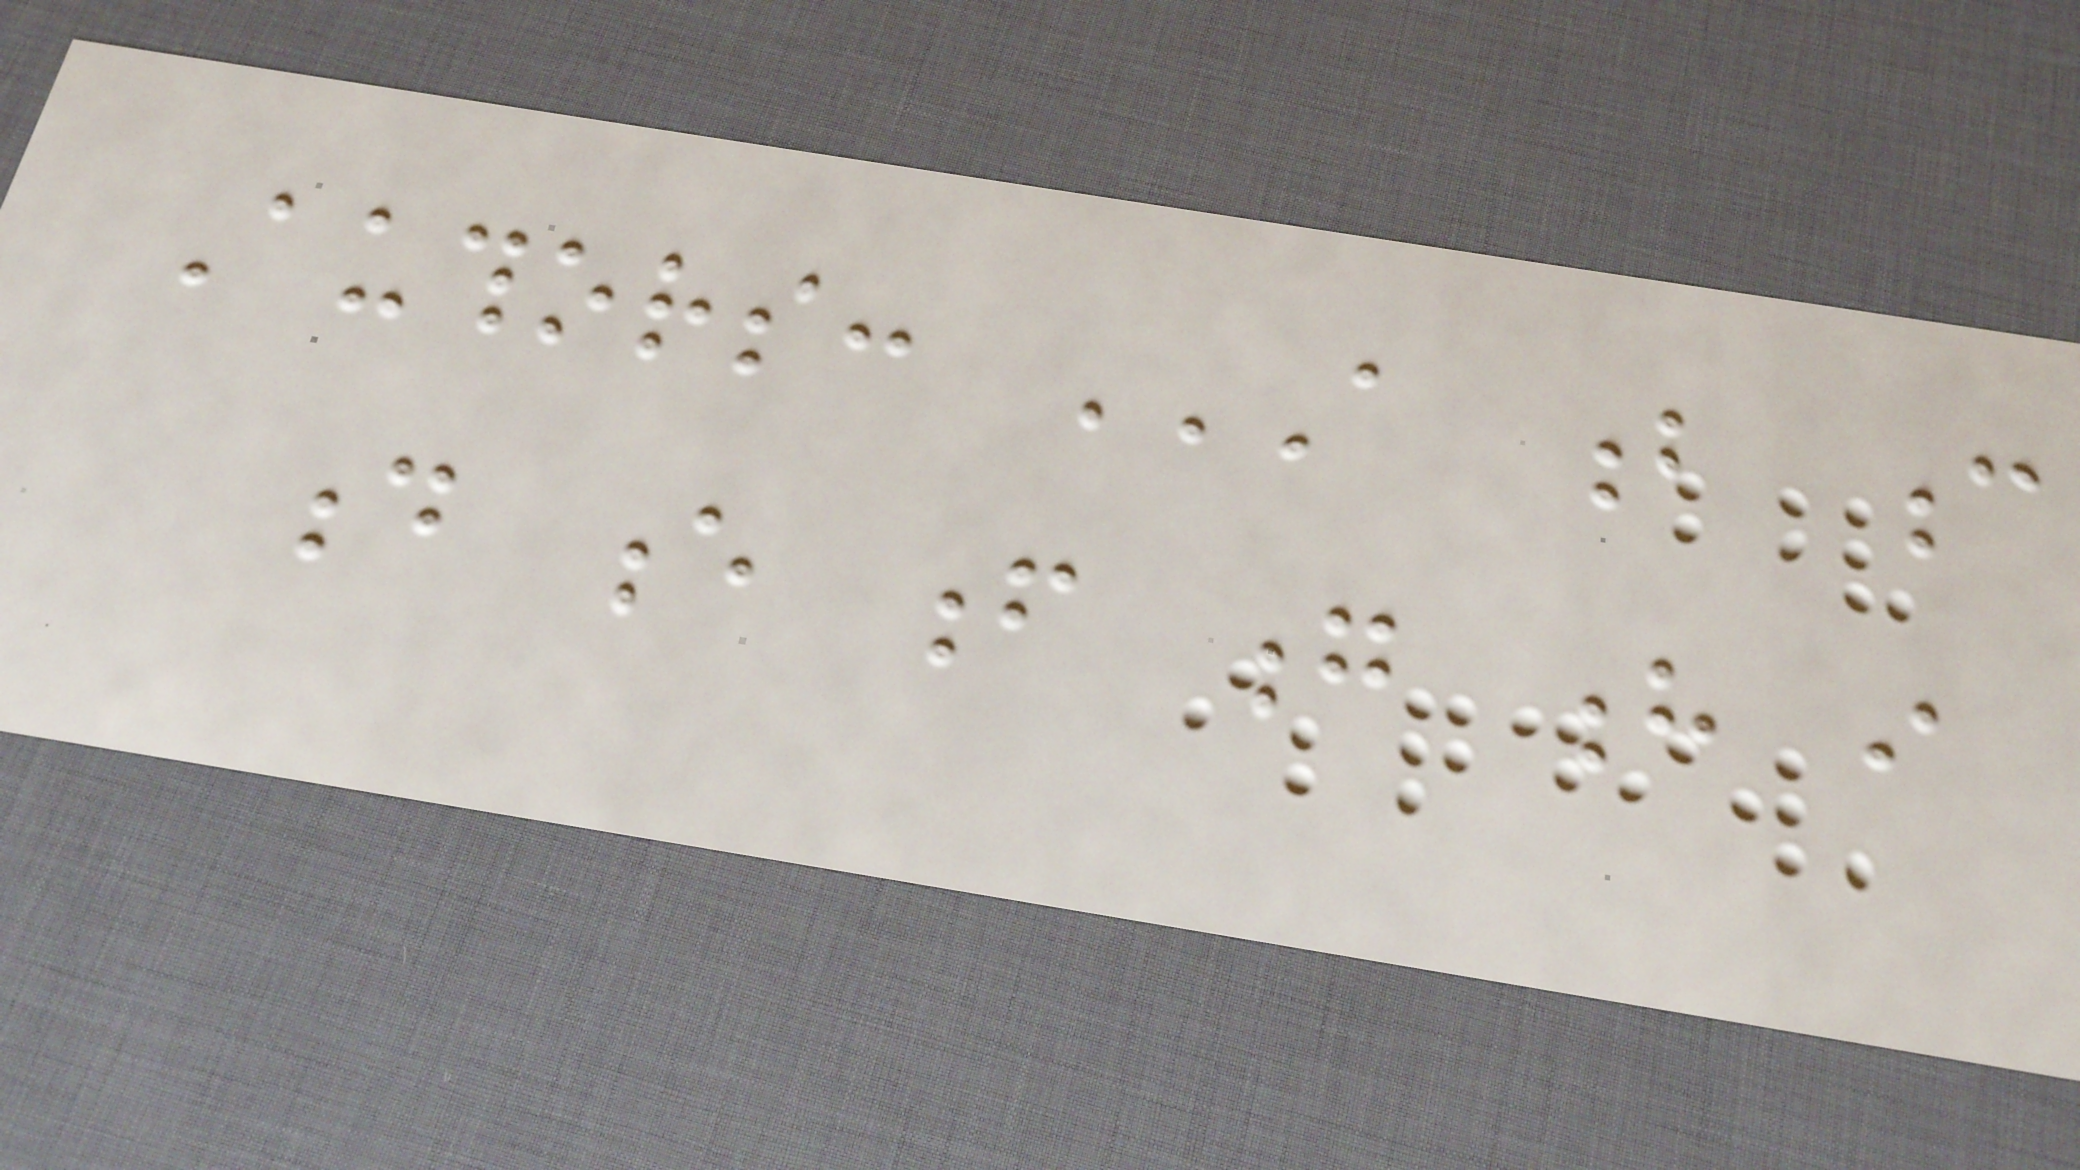Authors: A B C
D E F G H I
